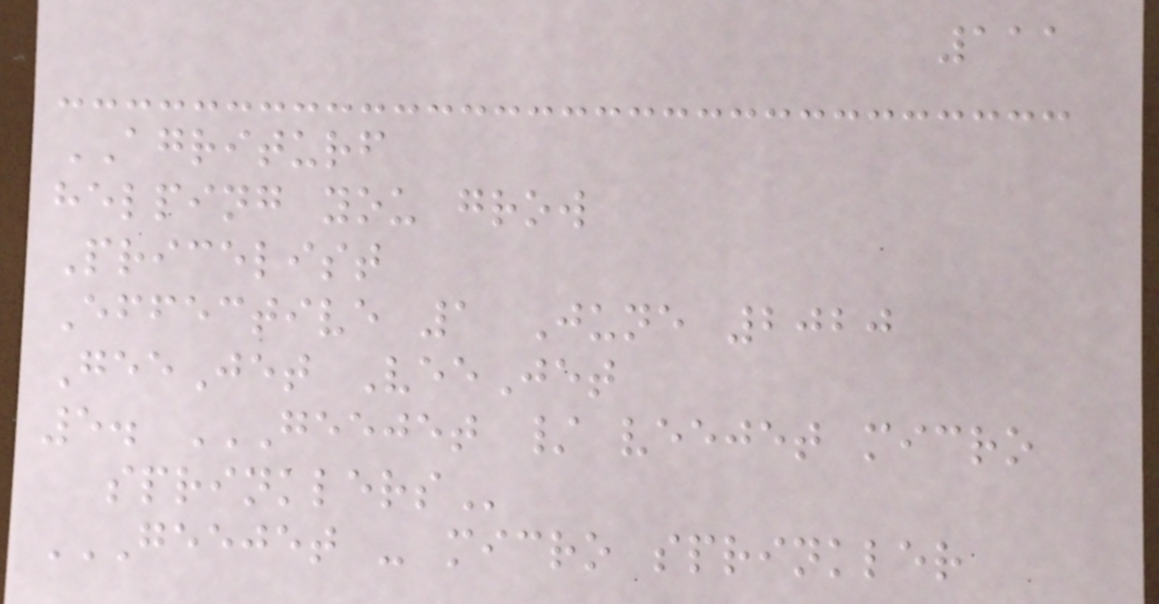111
AGRITURF
helping you grow
Pricelist
Effective 1 June 2020
GeeJet VeeJet
5. GEEJET / VEEJET MICRO
SPRINKLERS
GEEJET - MICRO SPRINKLER
